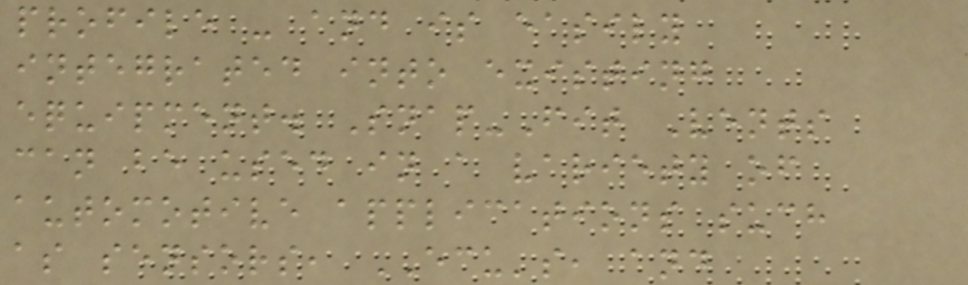profile - and is easily
integrated into existing
equipment. Snap-Fit Vents
can be used in a variety of
automotive applications such
as sensors, ECU's, and
